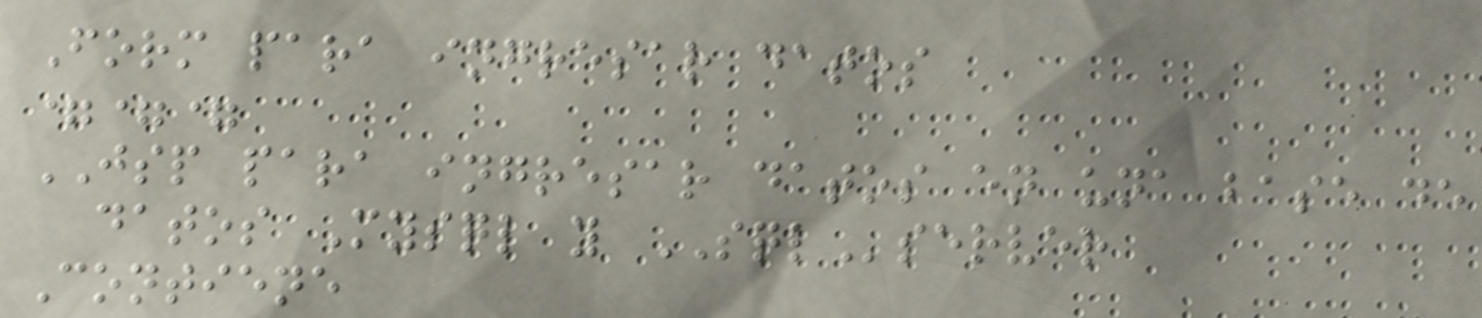Form para ingresar datos
===
JSP para ingresar datos en una base de
datos Mysql y SQLserver
Contiene
